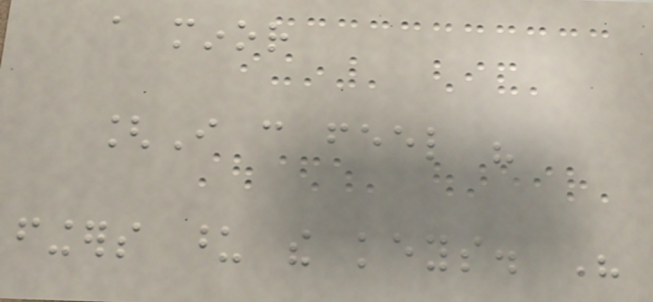a minor
[I can feel his
fingers upon the keys. His
